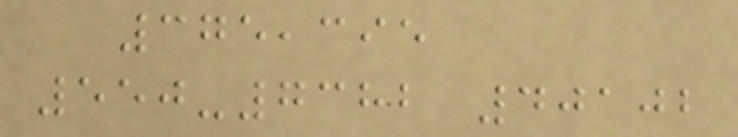375,395
550-7382 40102
